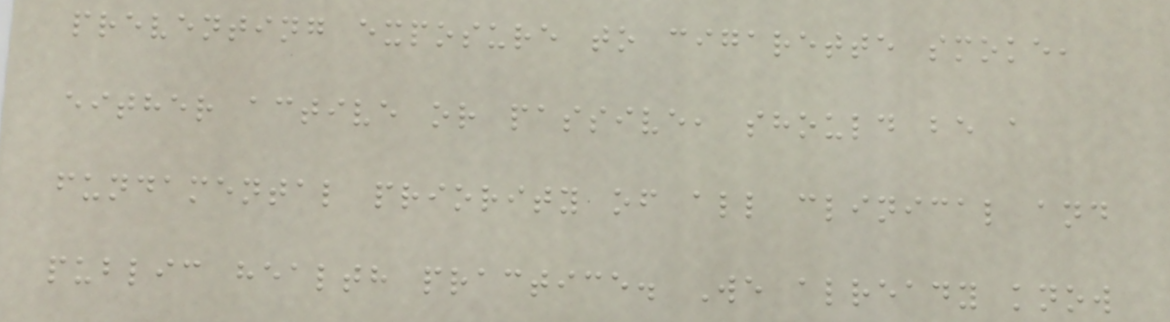preventing exposure to cigarette smoke,
either active or passive, should be a
fundamental priority of all clinical and
public health practice. We already know
